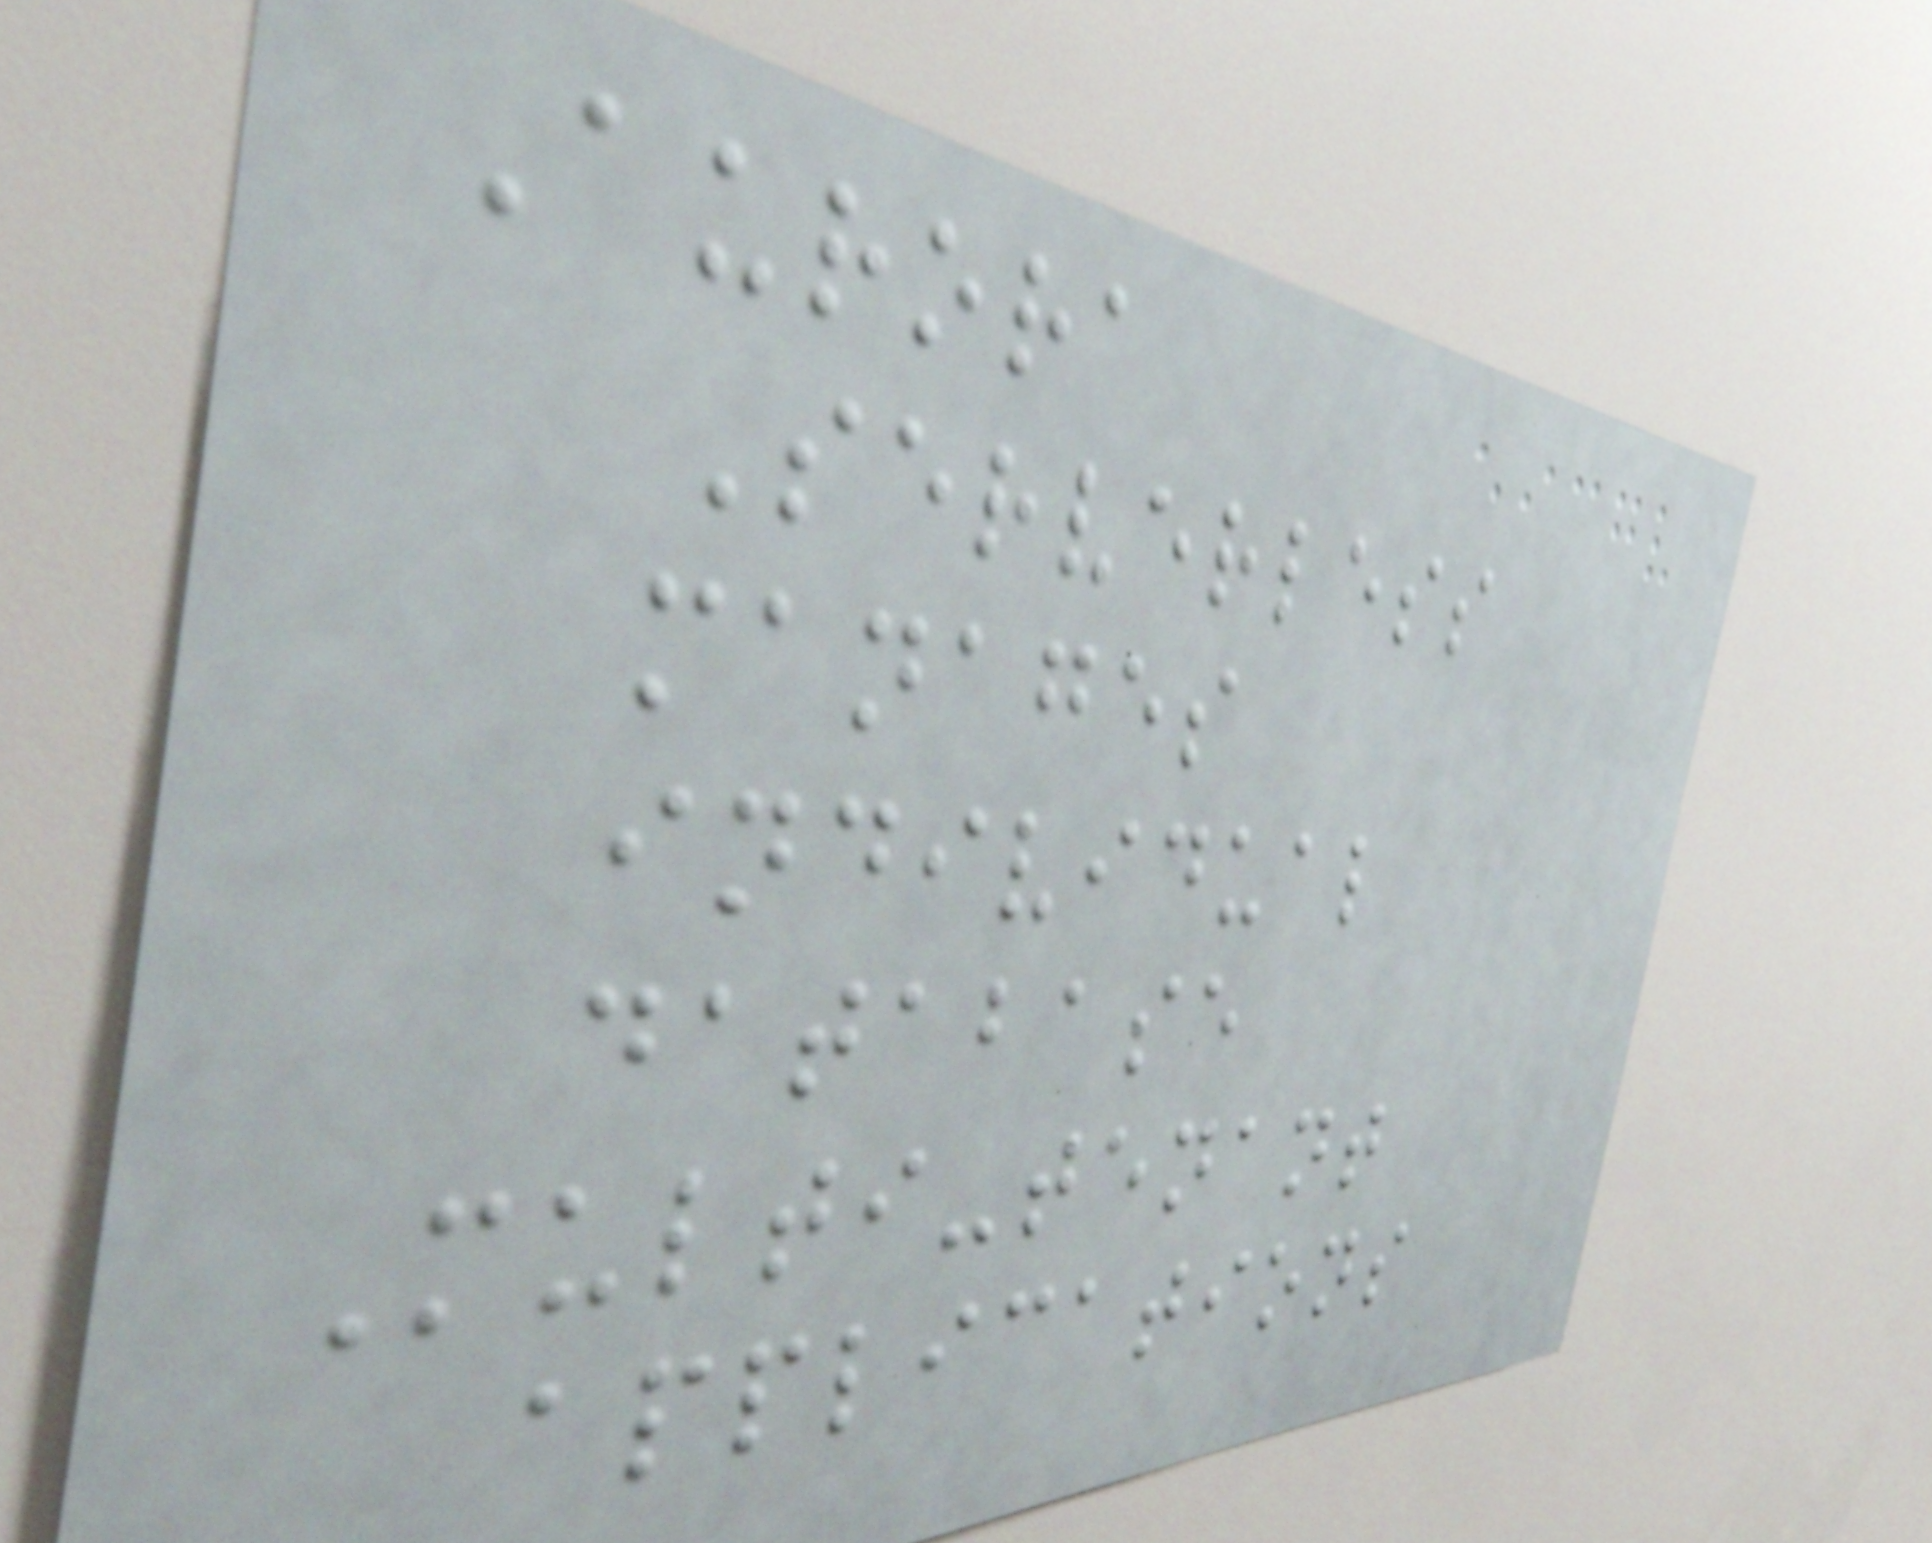Aurora
Serverless
manages
individual
database
Multi-tenant
applications
